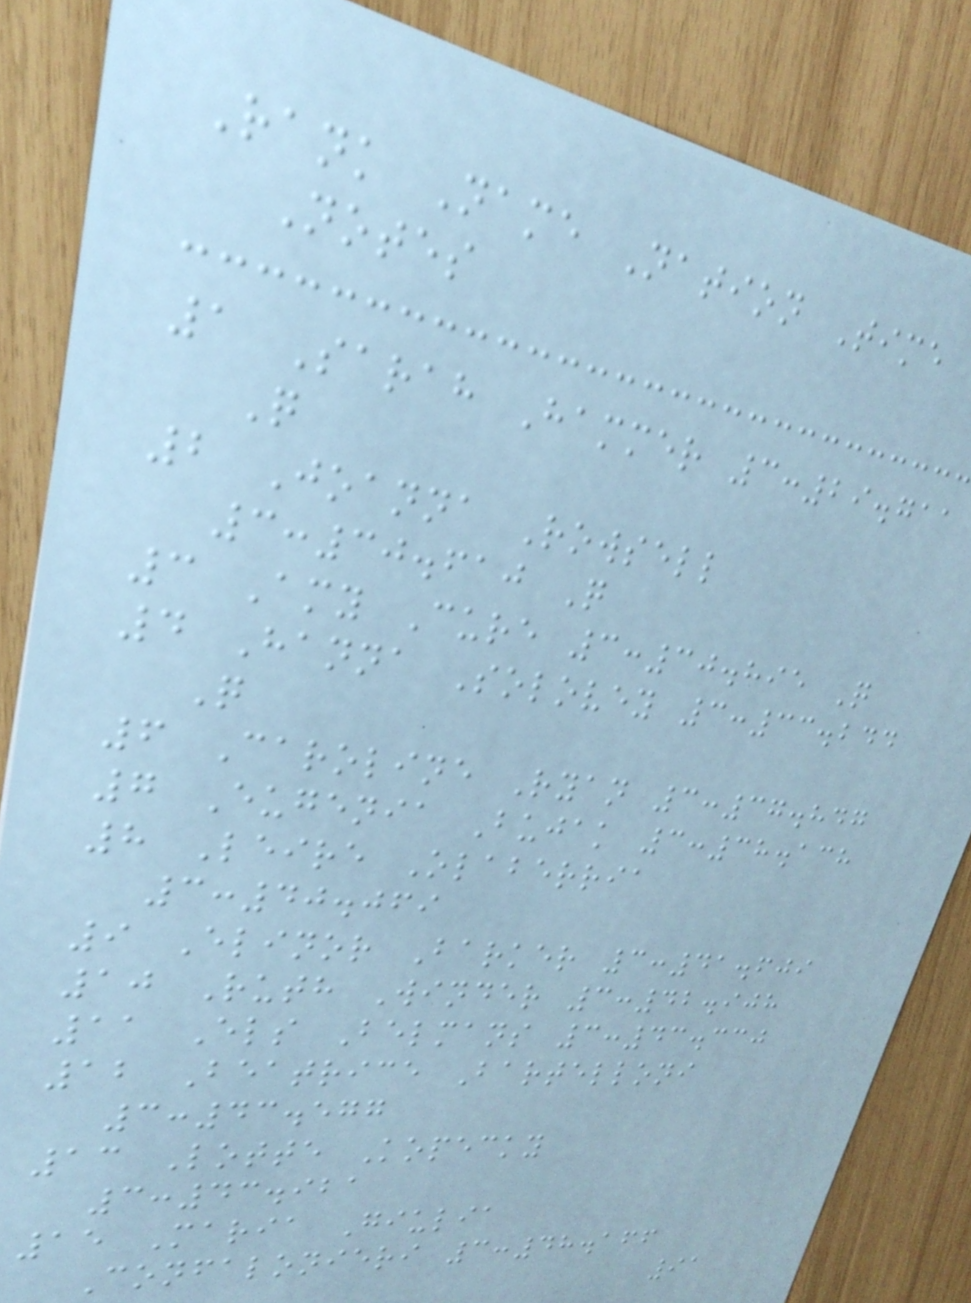Rank Name Nation Time
Notes
1 Sarah Hammer 3:29.711
Q
2 Joanna Rowsell
3:30.610 Q
3 Amy Cure 3:30.895 Q
4 Hanna Solovey 3:33.244
Q
6 Caroline Ryan 3:37.847
7 Eugenia Bujak 3:38.138
8 Leire Olaberria
3:40.069
9 Elinor Barker 3:41.609
10 Ruth Winder 3:42.908
11 Els Belmans 3:43.330
12 Beatrice Bartelloni
3:43.577
13 Lotte Kopecky
3:43.921
15 Maria Giulia
Confalonieri 3:48.166
91
